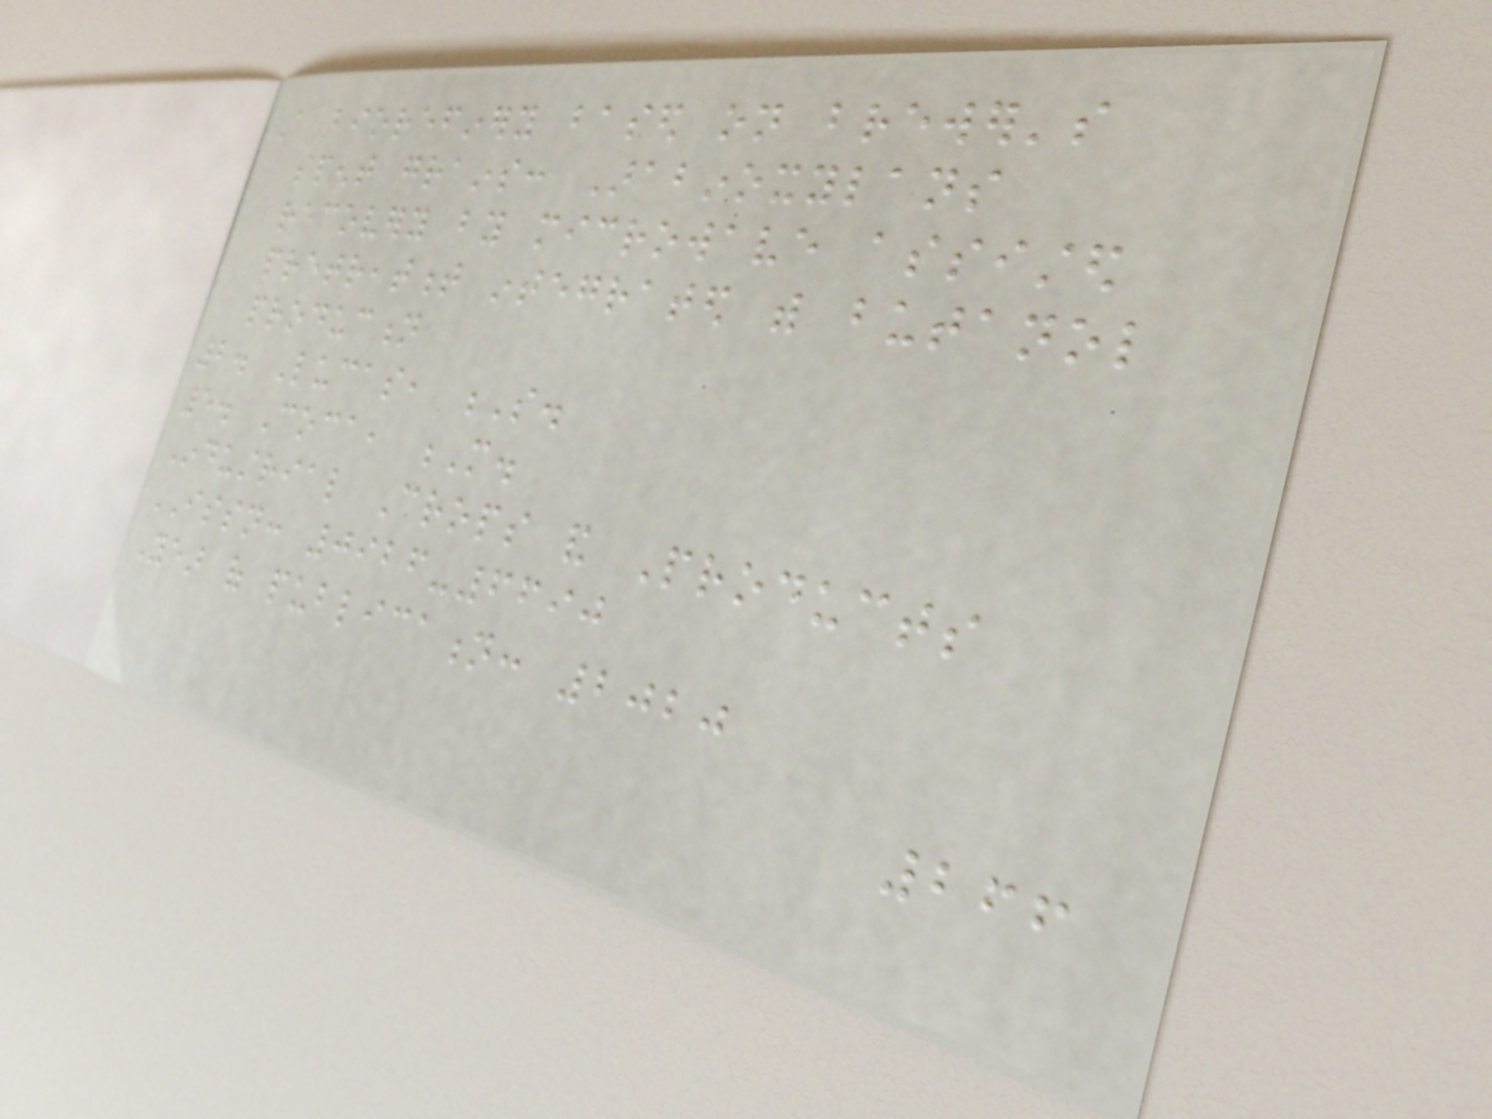A biorefinery based on brewer's
spent grains: Arabinoxylans
recovery by microwave assisted
pretreatment integrated with butanol
production
2. Lucas, S.
5. Coca, M.
Industrial Crops and Products
ISSN: 0926-6690
Year of publication: 2020
266
